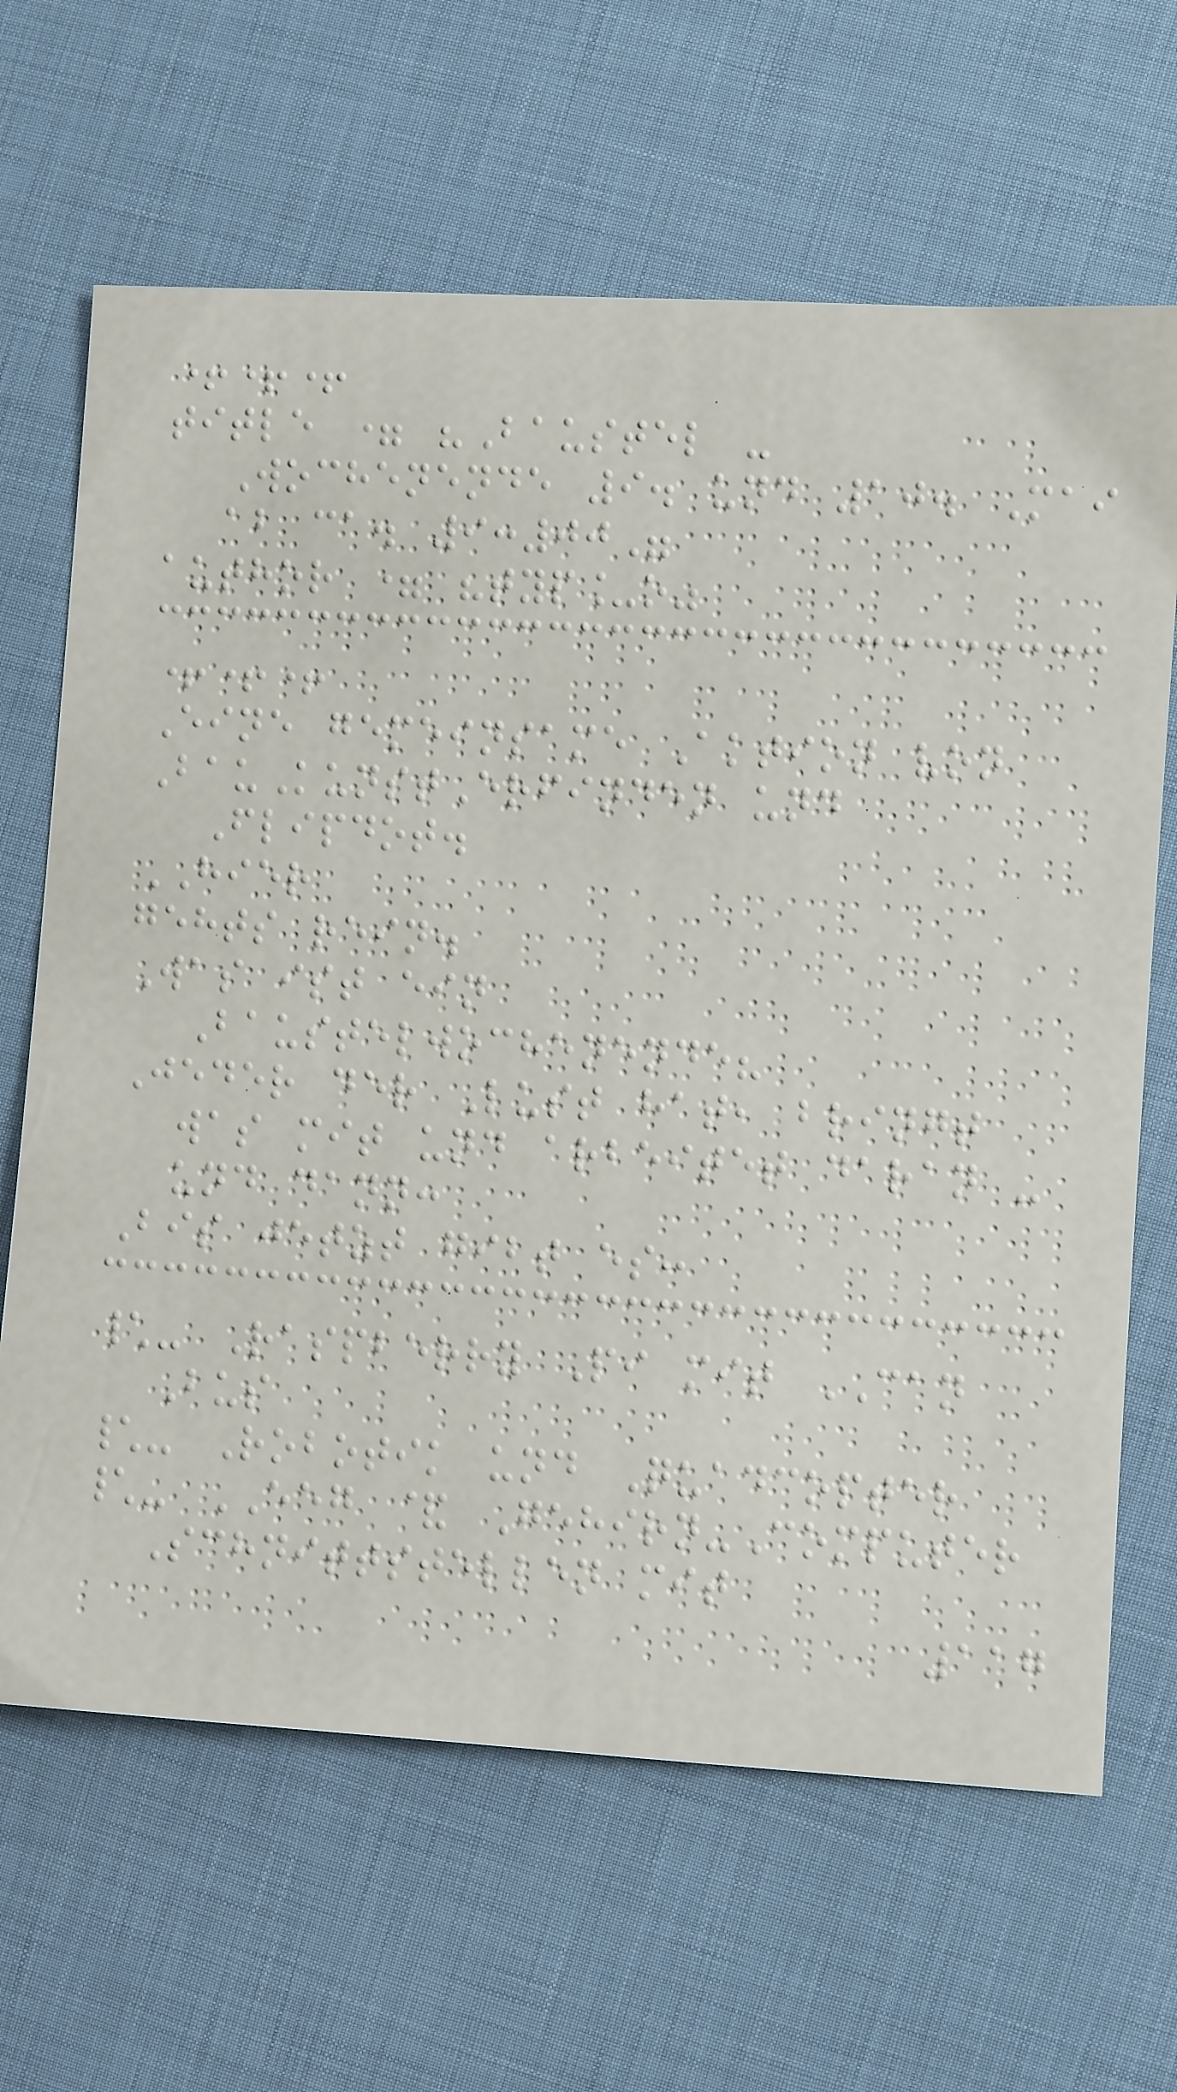+++
title = "Baustel -
Wochenende 9. und 10. Mai
ab ca. 9:00"
author = "typ_o"
+++
Eine gemeinsame Aktion von
BauKunstErfinden und
Flipdot.
HIER
gehts rein.
Was ist ein
Baustelwochenende?
Jeder der Lust hat, bringt
was mit und arbeitet daran -
und dann:
Bis jetzt gibt es:
\- Raspberry Pi mit CAN
Bus
\- Robotik und Quadcopter
\- EEG & Gehirn-Computer
Schnittstellen mit
117
